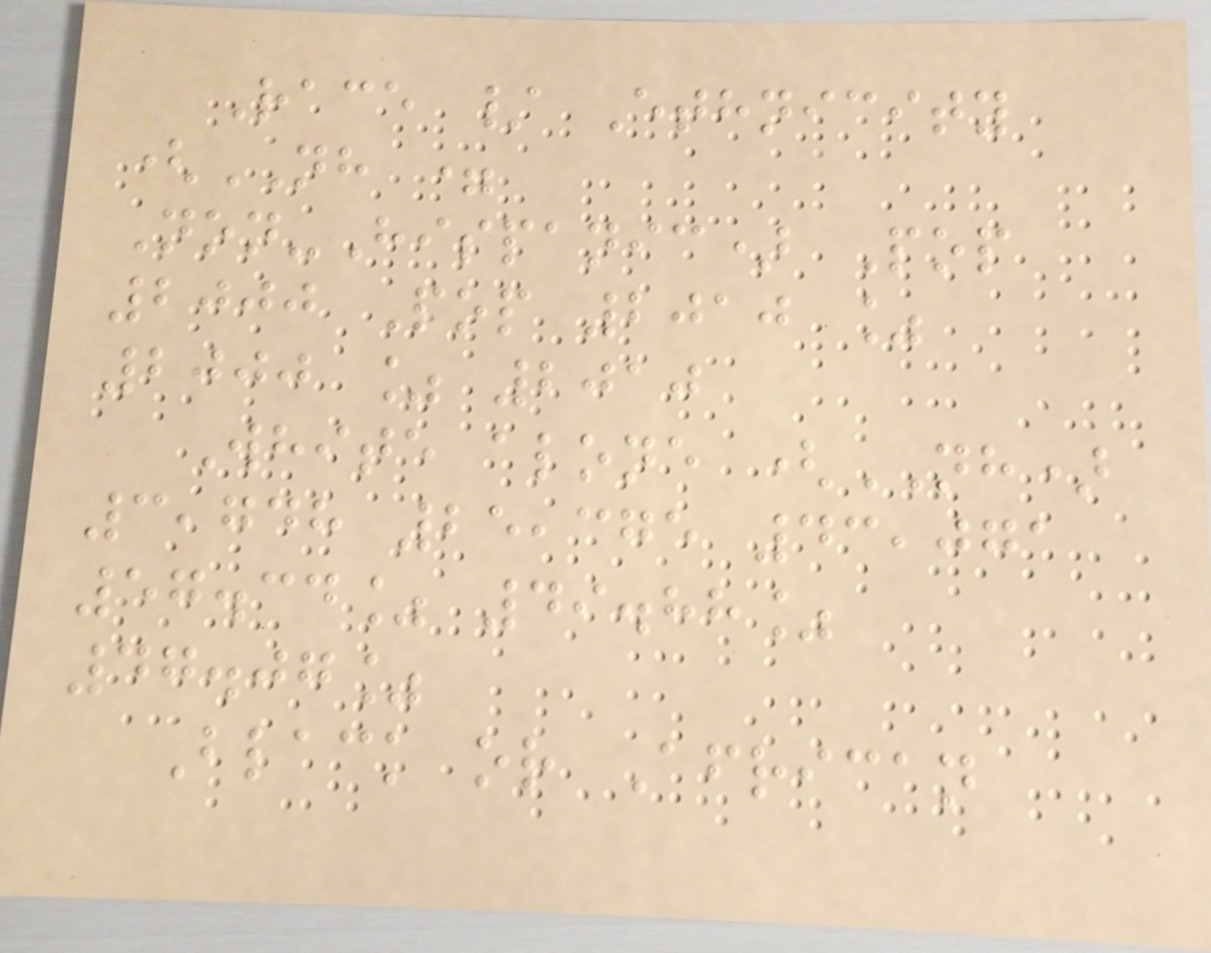Race / Ethnicity
(NH =
Non-Hispanic) Pop
2000 Pop 2010 %
2000 % 2010
White alone (NH)
3,748 25,375 43,071
57.34% 49.88%
47.07%
Black or African
